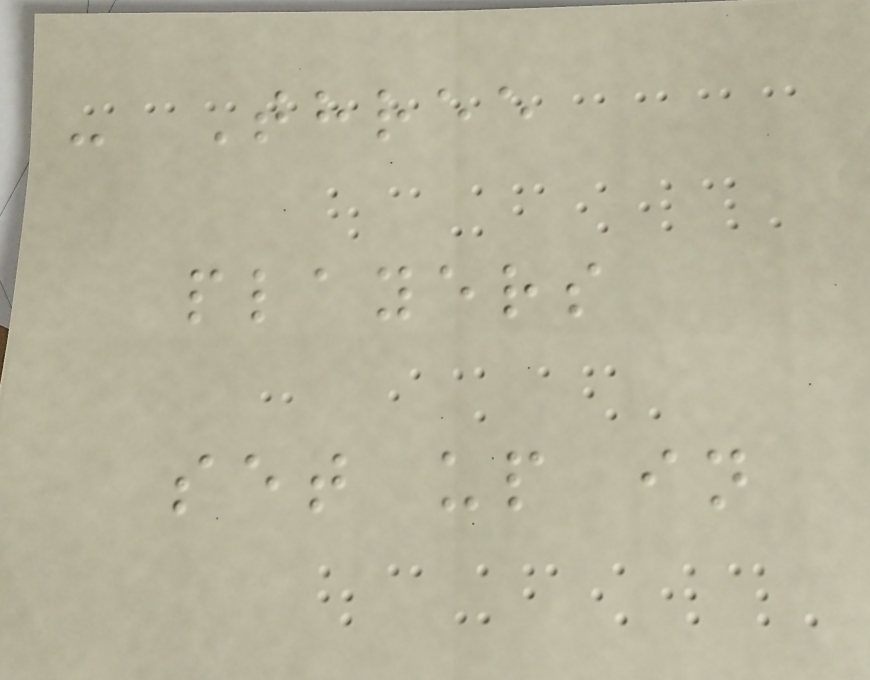- Three
players
set up in
